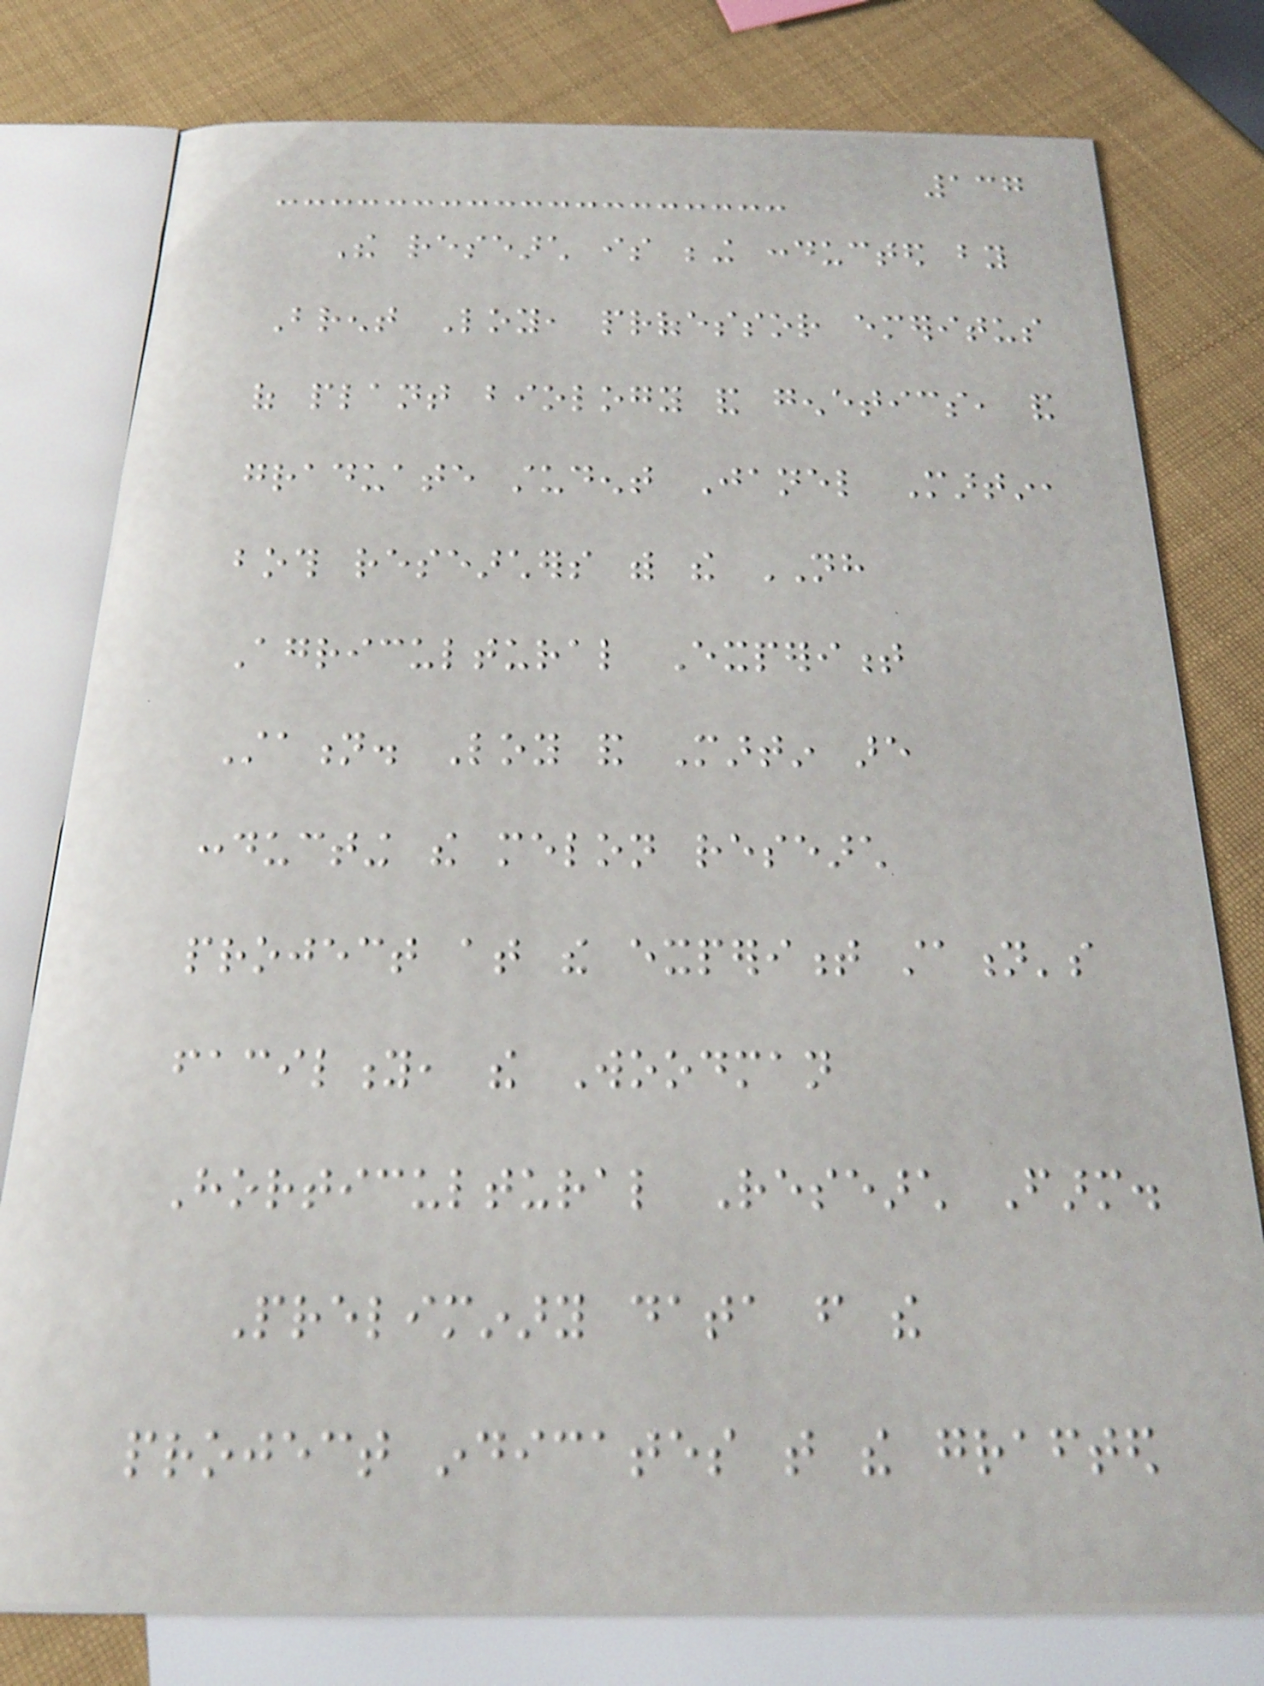137
The research is being conducted by
Brent Loy, professor emeritus
of plant biology and genetics, and
graduate student Janel Martin,
both researchers with the NH
Agricultural Experiment
Station. Loy and Martin are
conducting the melon research
project at the experiment station's
facility, the Woodman
Horticultural Research Farm.
Preliminary data from the
project indicates that the grafted
